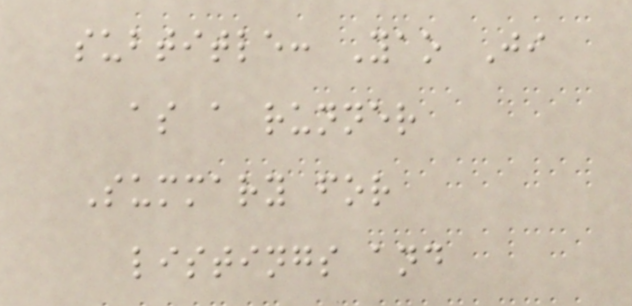subtitle: Yao Ji
as a runner
Summary for
listings and
